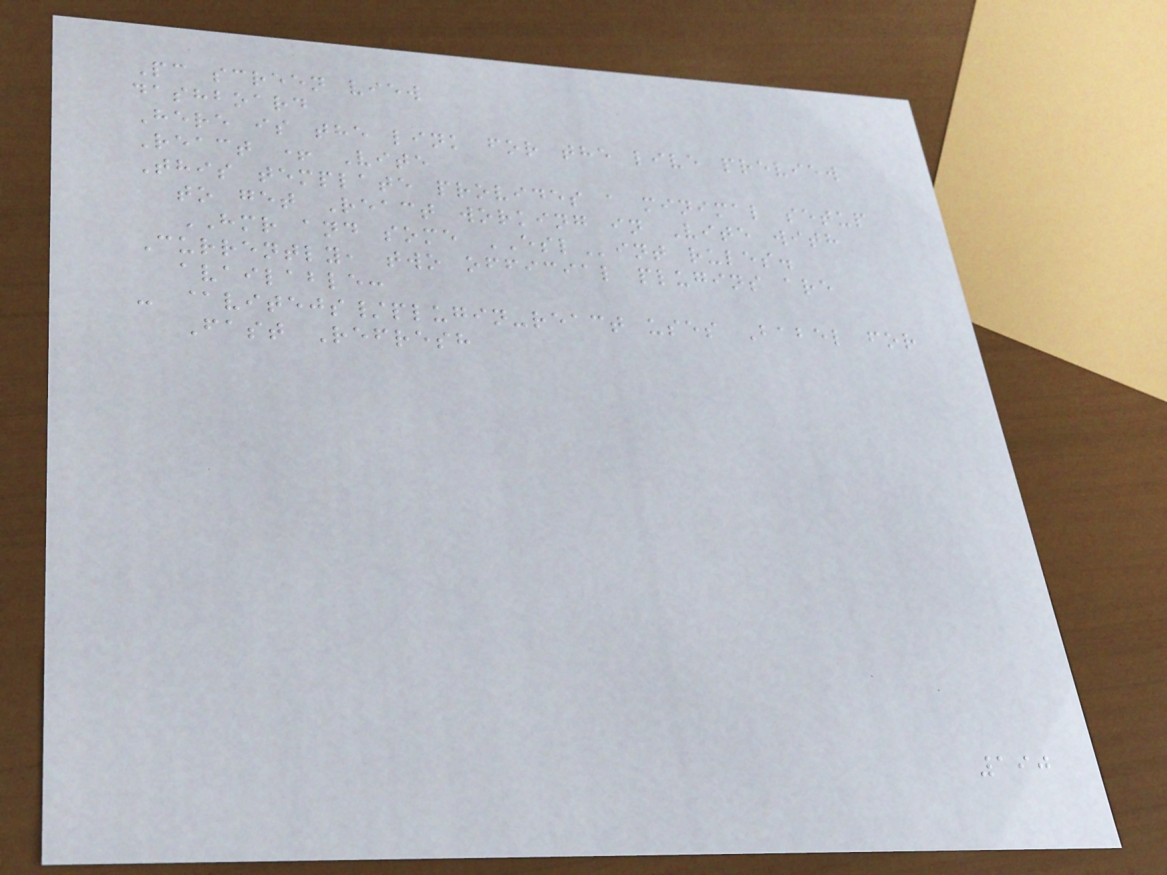Pc screen view
dashboard
Here is the link for the live preview
React + Vite
This template provides a minimal setup
to get React working in Vite with
HMR and some ESLint rules.
Currently, two official plugins are
available:
- @vitejs/plugin-react uses Babel for
Fast Refresh
190
